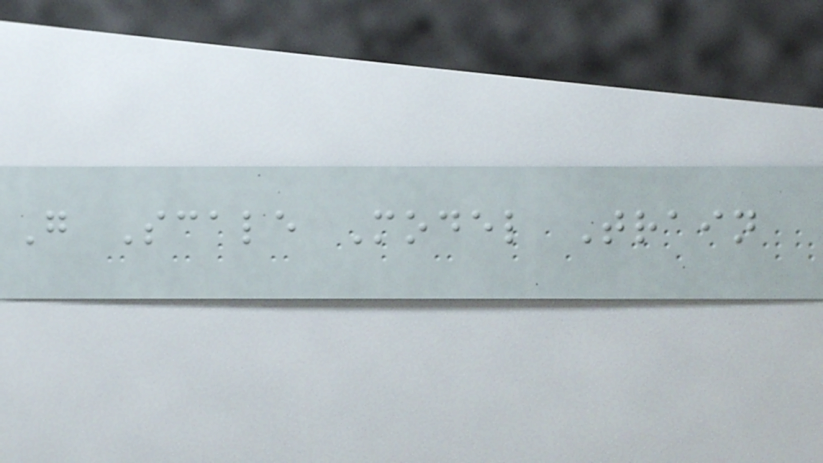G Scale Model Train
